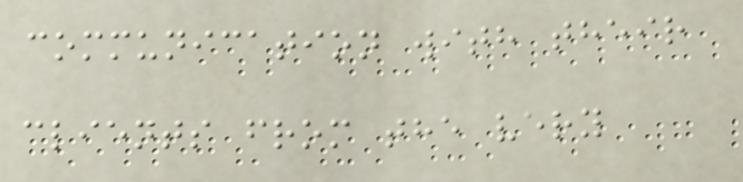communication with their
clients from the very
